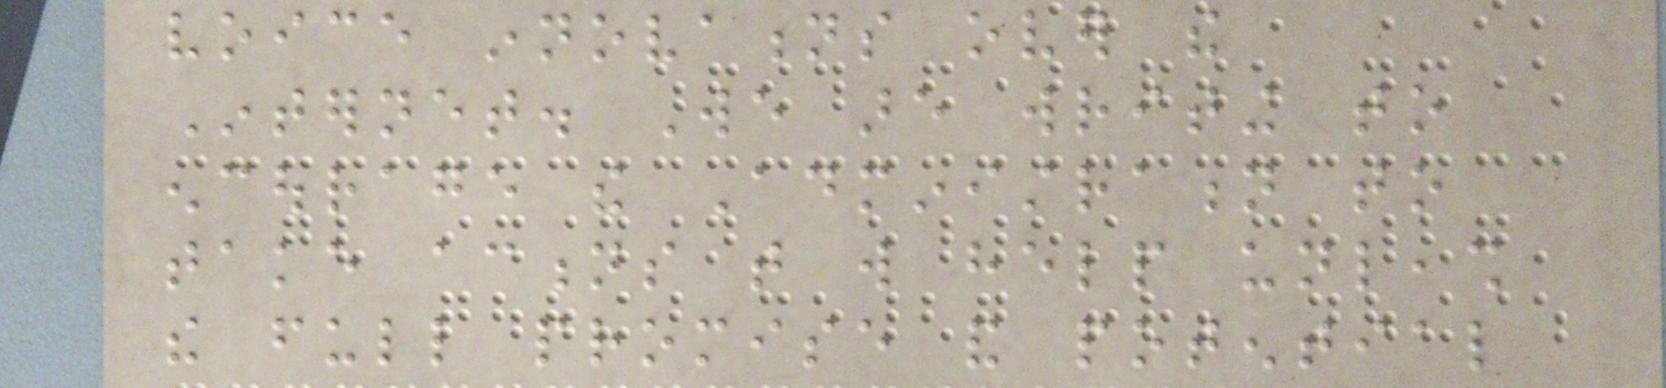voice innovations over the
Internet. We are writing to
encourage the Administration to
take actions that will help unleash
the full promise and potential
